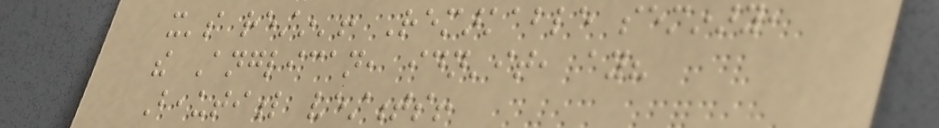it's restin'! Remarkable seminary,
the Anglican, idn'it, ay?
Beautiful vestments!
